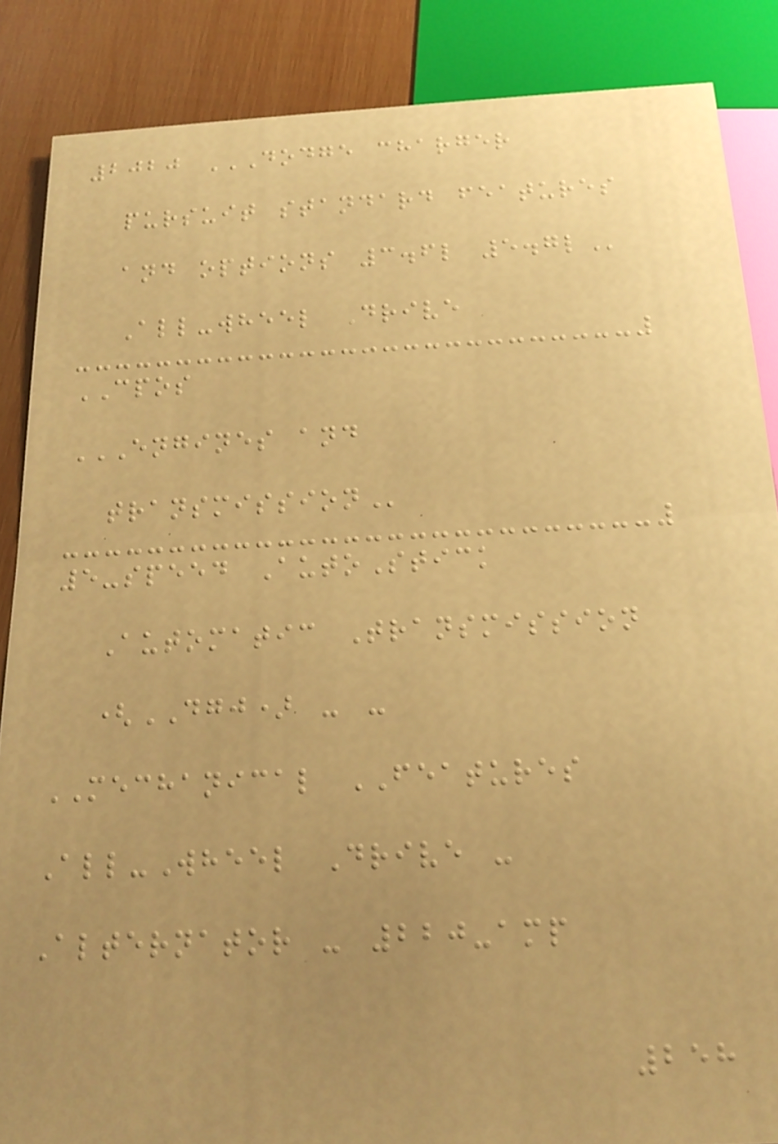2020 DODGE CHARGER
PURSUIT STANDARD FEATURES
AND OPTIONS 3.6L 5.7L
All-wheel Drive
CPOS
ENGINES AND
TRANSMISSION
5-speed AutoStick
Automatic Transmission
(DGJ) - -
MECHANICAL FEATURES
All-Wheel Drive -
Alternator - 220-amp
258
